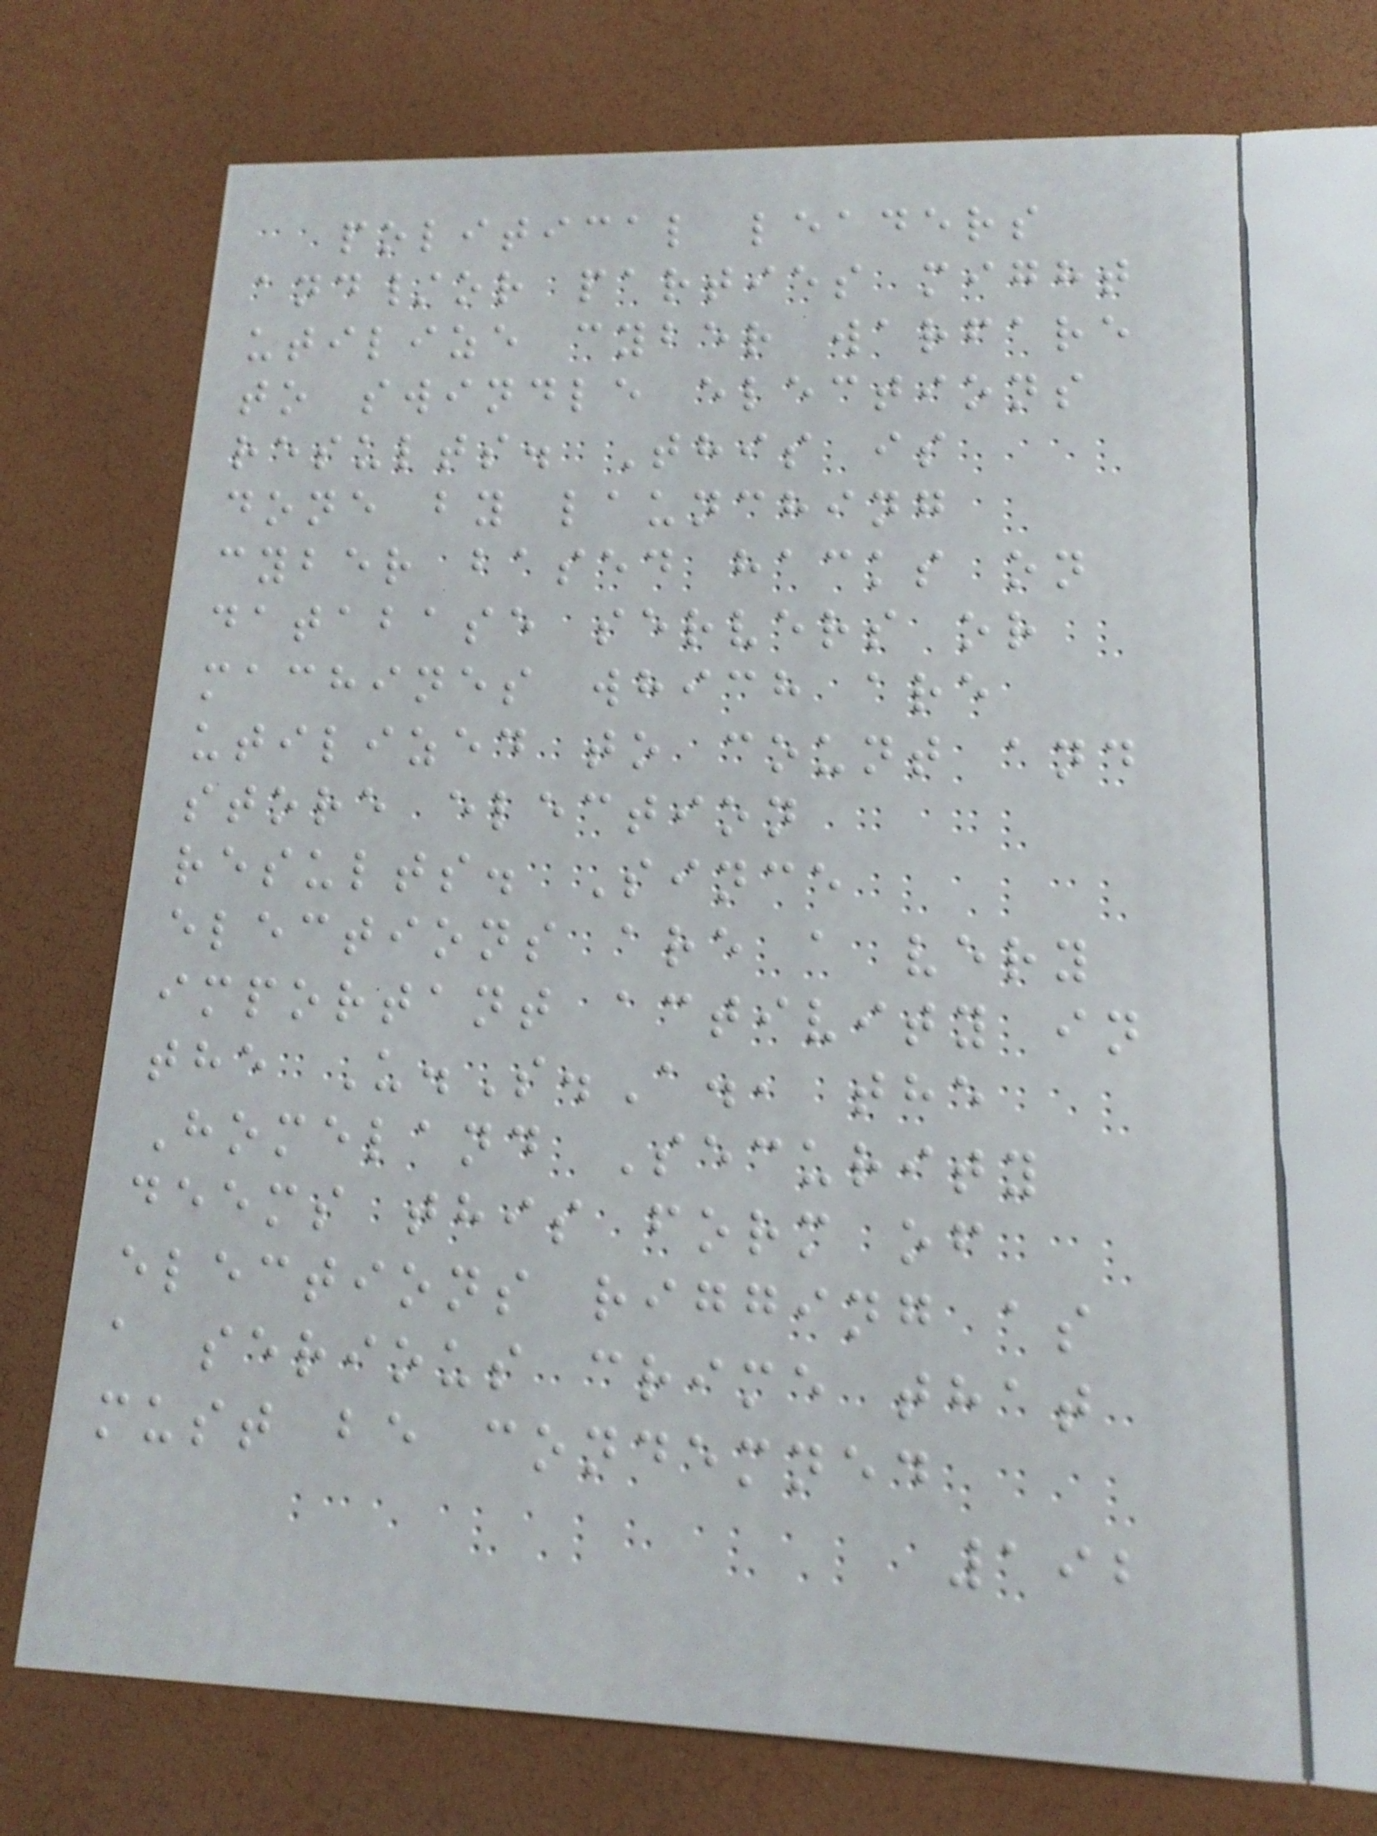political leaders
and/or parties might
utilize cyber warfare
to swindle elections
results. This is
done by launching
cyber based hacks on
database servers or
machines which are
utilized to count and
store election
results. Since
elections are a very
important activity in
the U.S.A., the
Homeland Security
deems this form of
elections rigging as
a serious crime that
must be condemned
192
